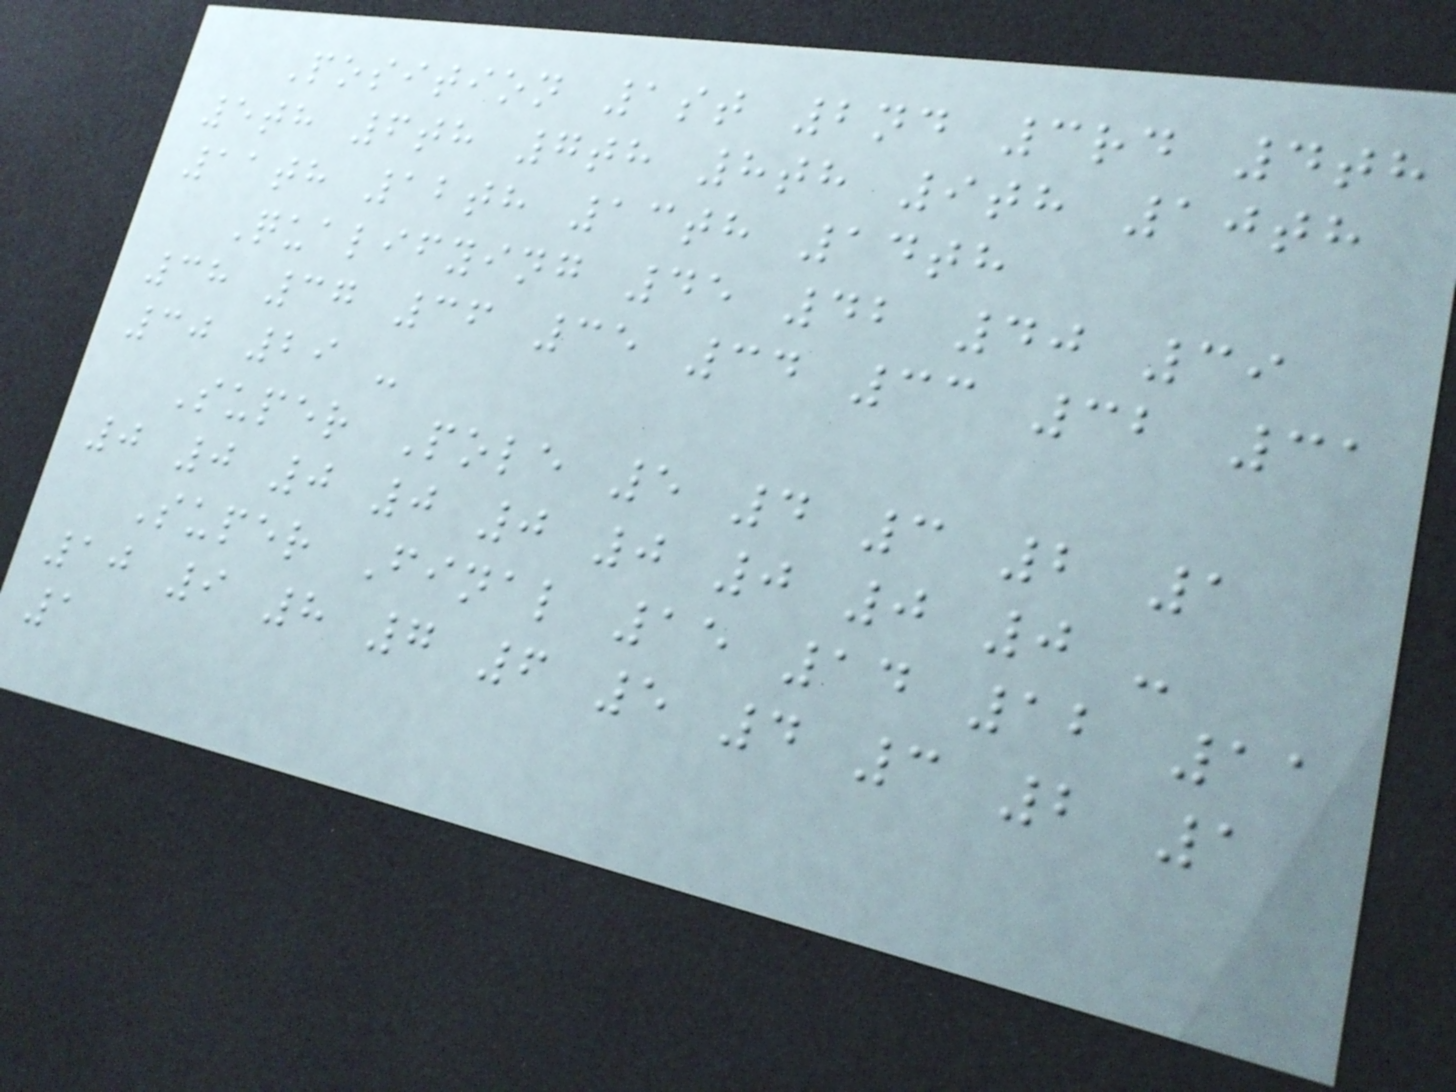Position 1st 2nd 3rd 4th
5th 6th 7th 8th 9th 10th
11th 12th 13th 14th
Qualifying 45 42 40 39
38 37 36 35 34 33 32 31
30 29 -
Super Pole 5 4 3 2 1
0 0 0 0 0 0 0 0 0 -
Super Final 15 14 12 11
10 9 8 7 6 5 4 3 2 1
1
